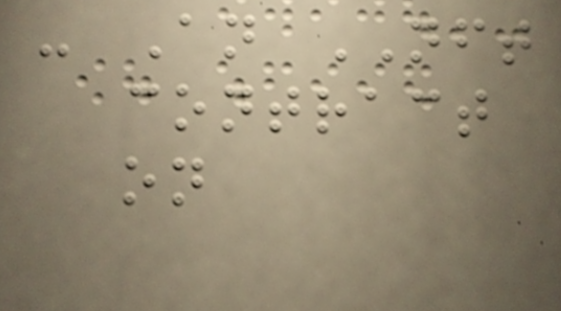- An NFT
contract
on
